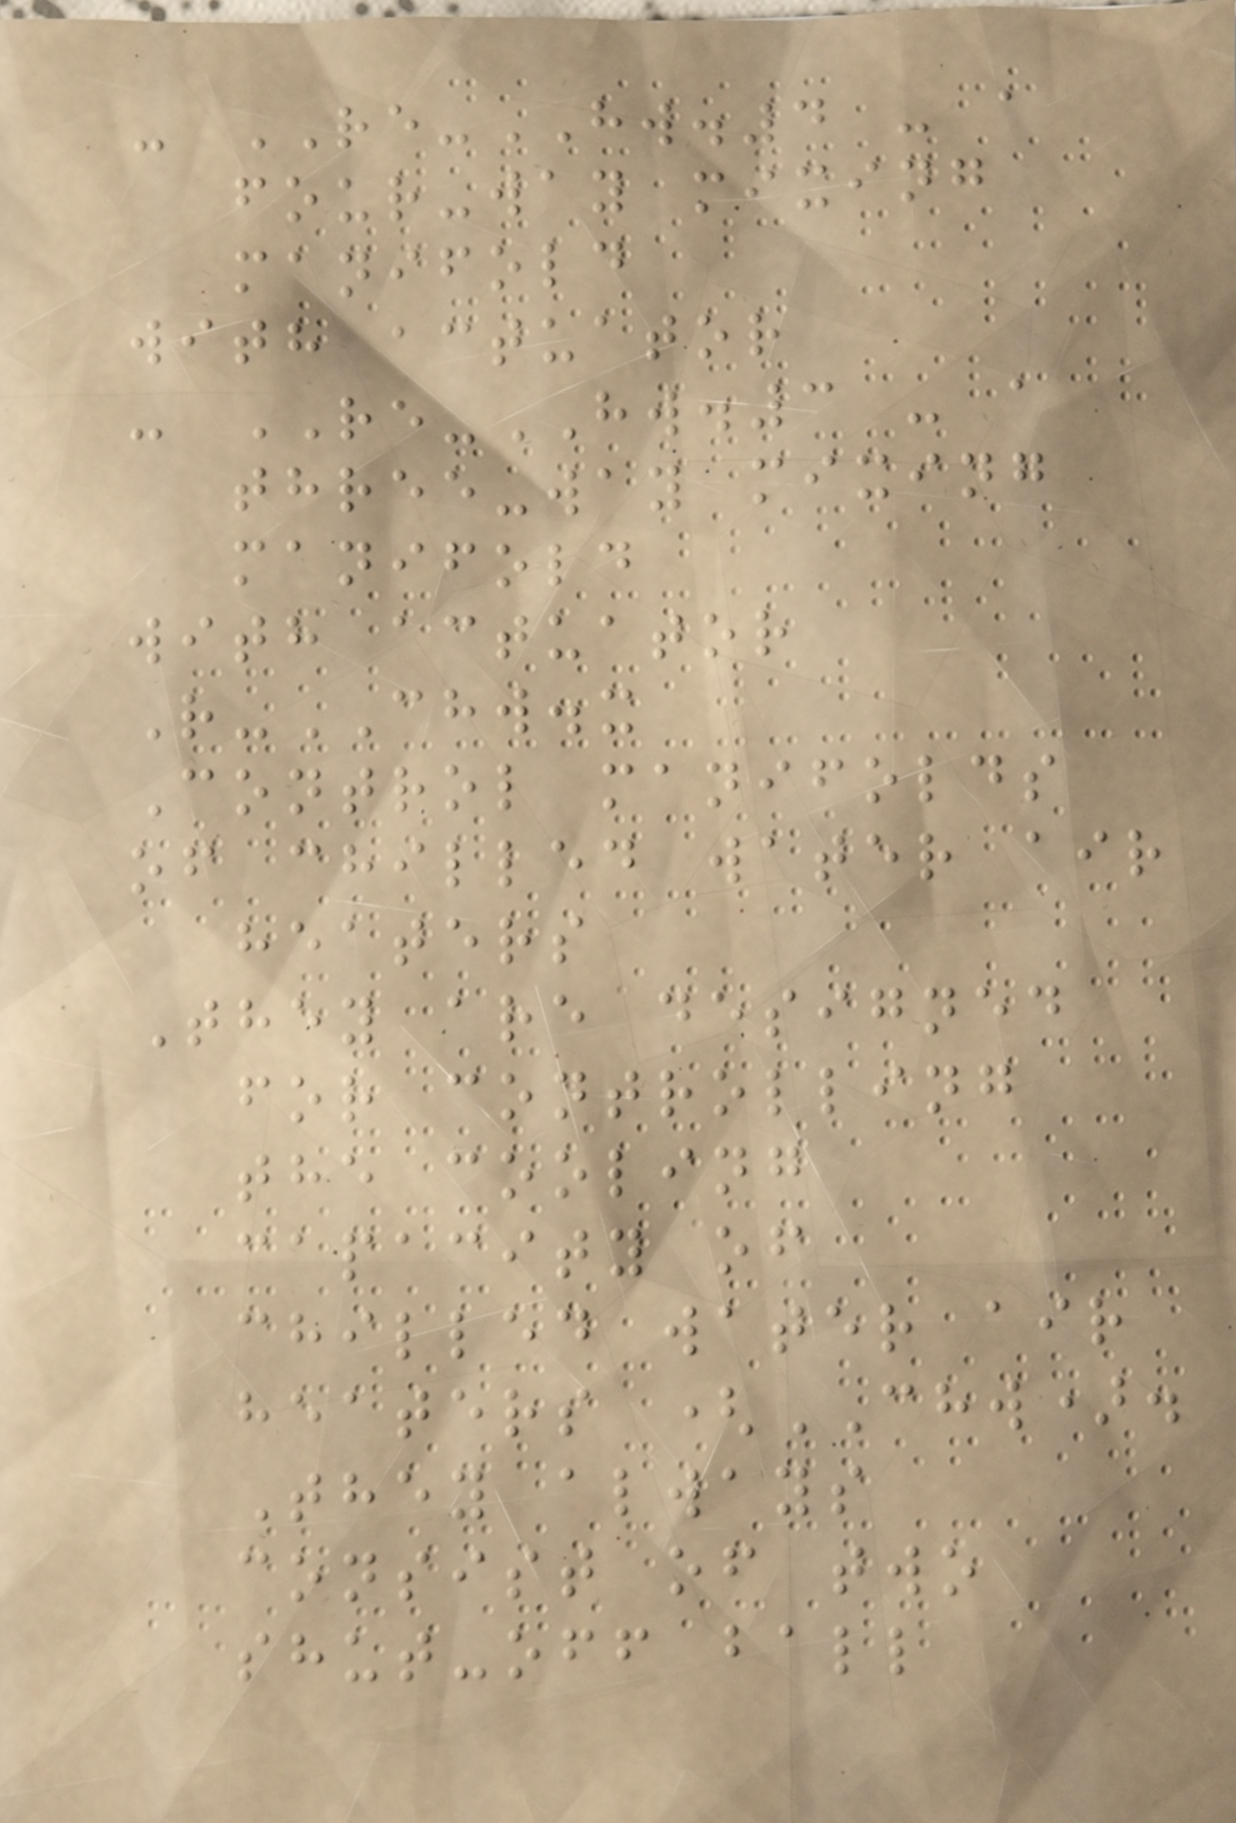- RE-HW.4 - a
four-way mixing
manifold
with actuator
- RE-HW.3 - a
three-way mixing
manifold
with actuator
R-CHW.x
Control manifolds
of chilled water air
heaters
They are designed
for controlling
the cooling
capacity of
chilled water air
heaters (CHW).
They always
consist of two
shut-off ball
